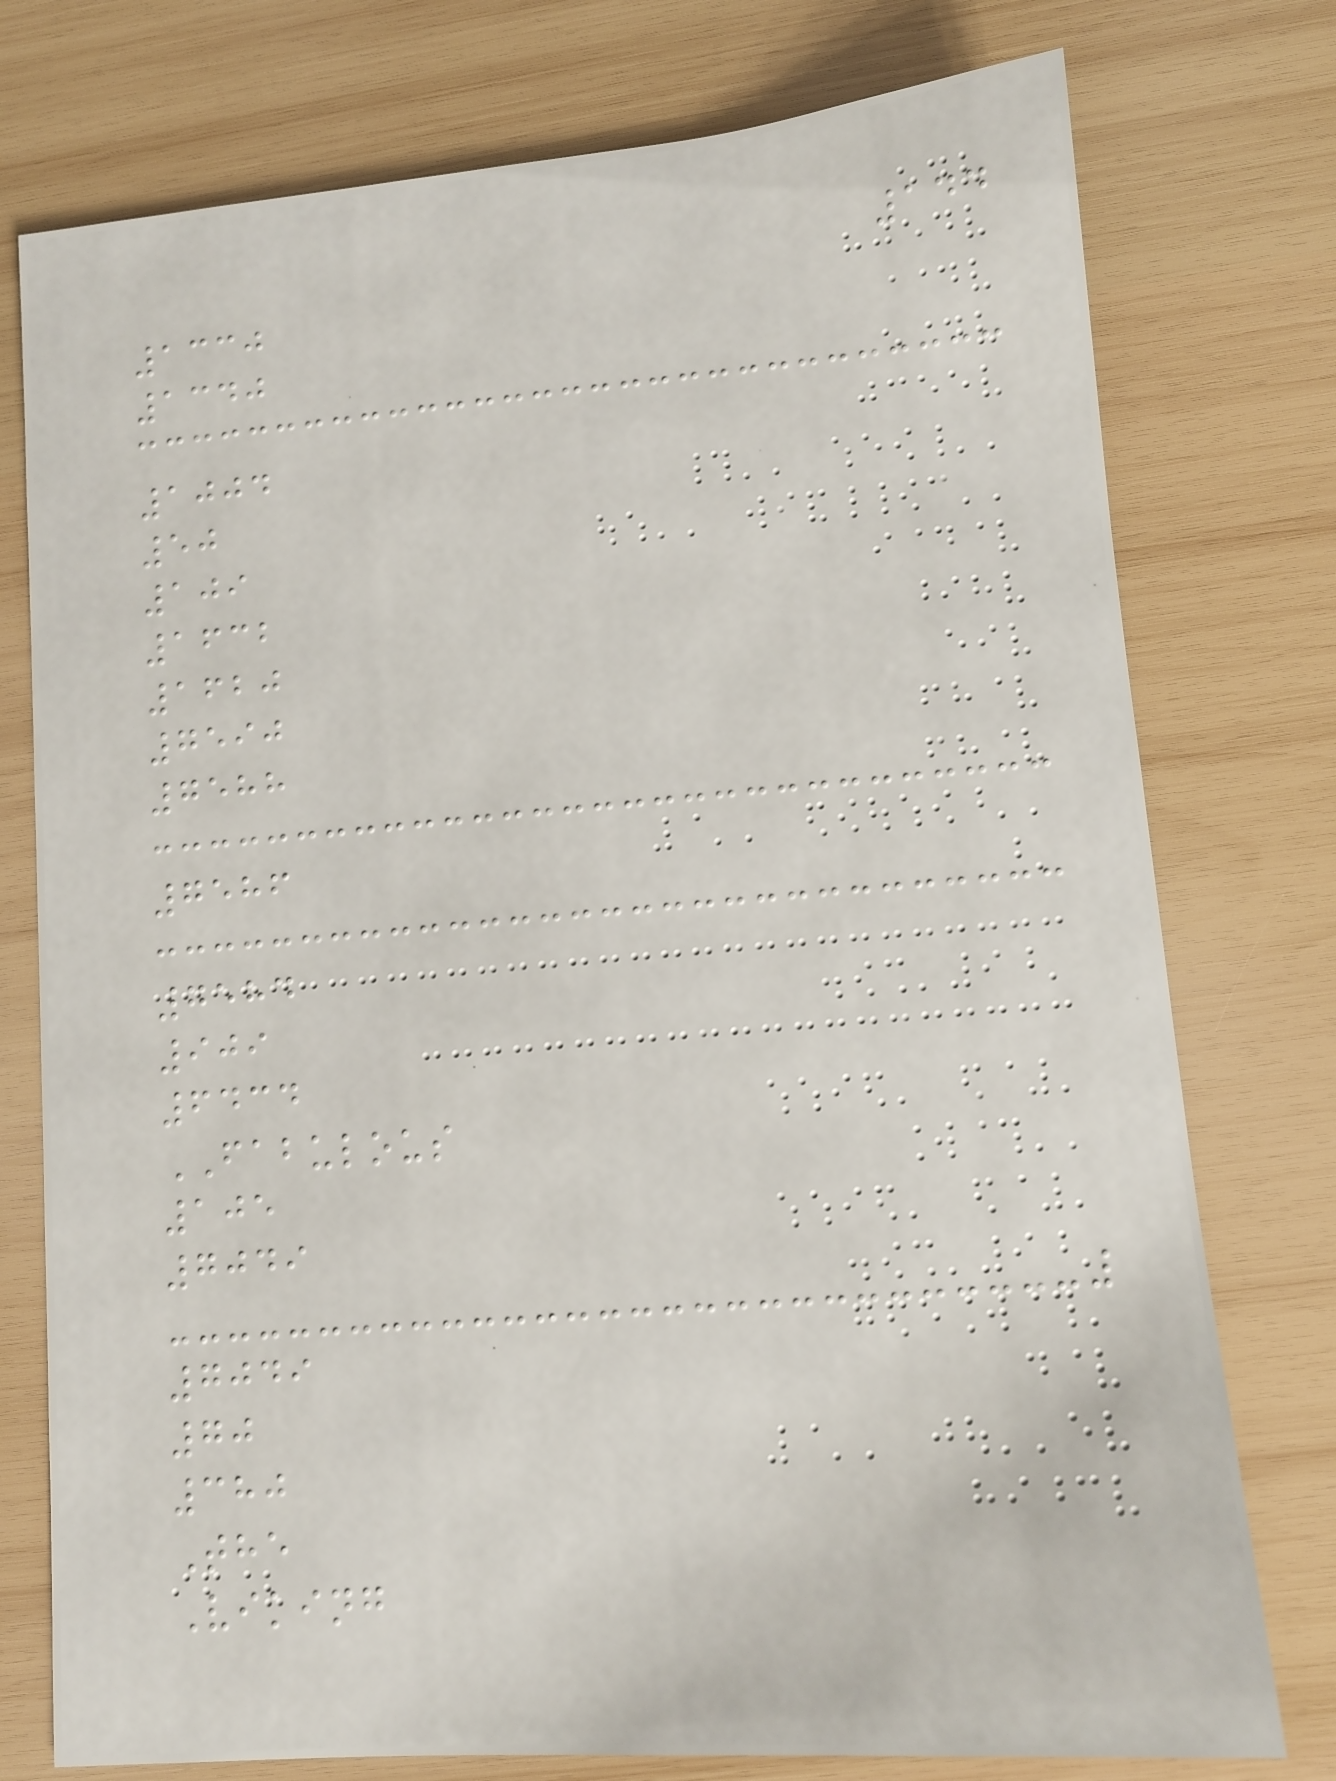144
1330
1340
1004
50
109
1632
1620
7590
7588
7586
7584
909
6434
FABULOUS
105
7049
7049
70
380
The
Viking
